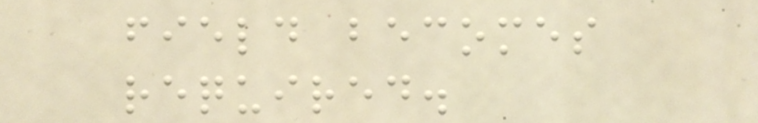field becomes
required.
